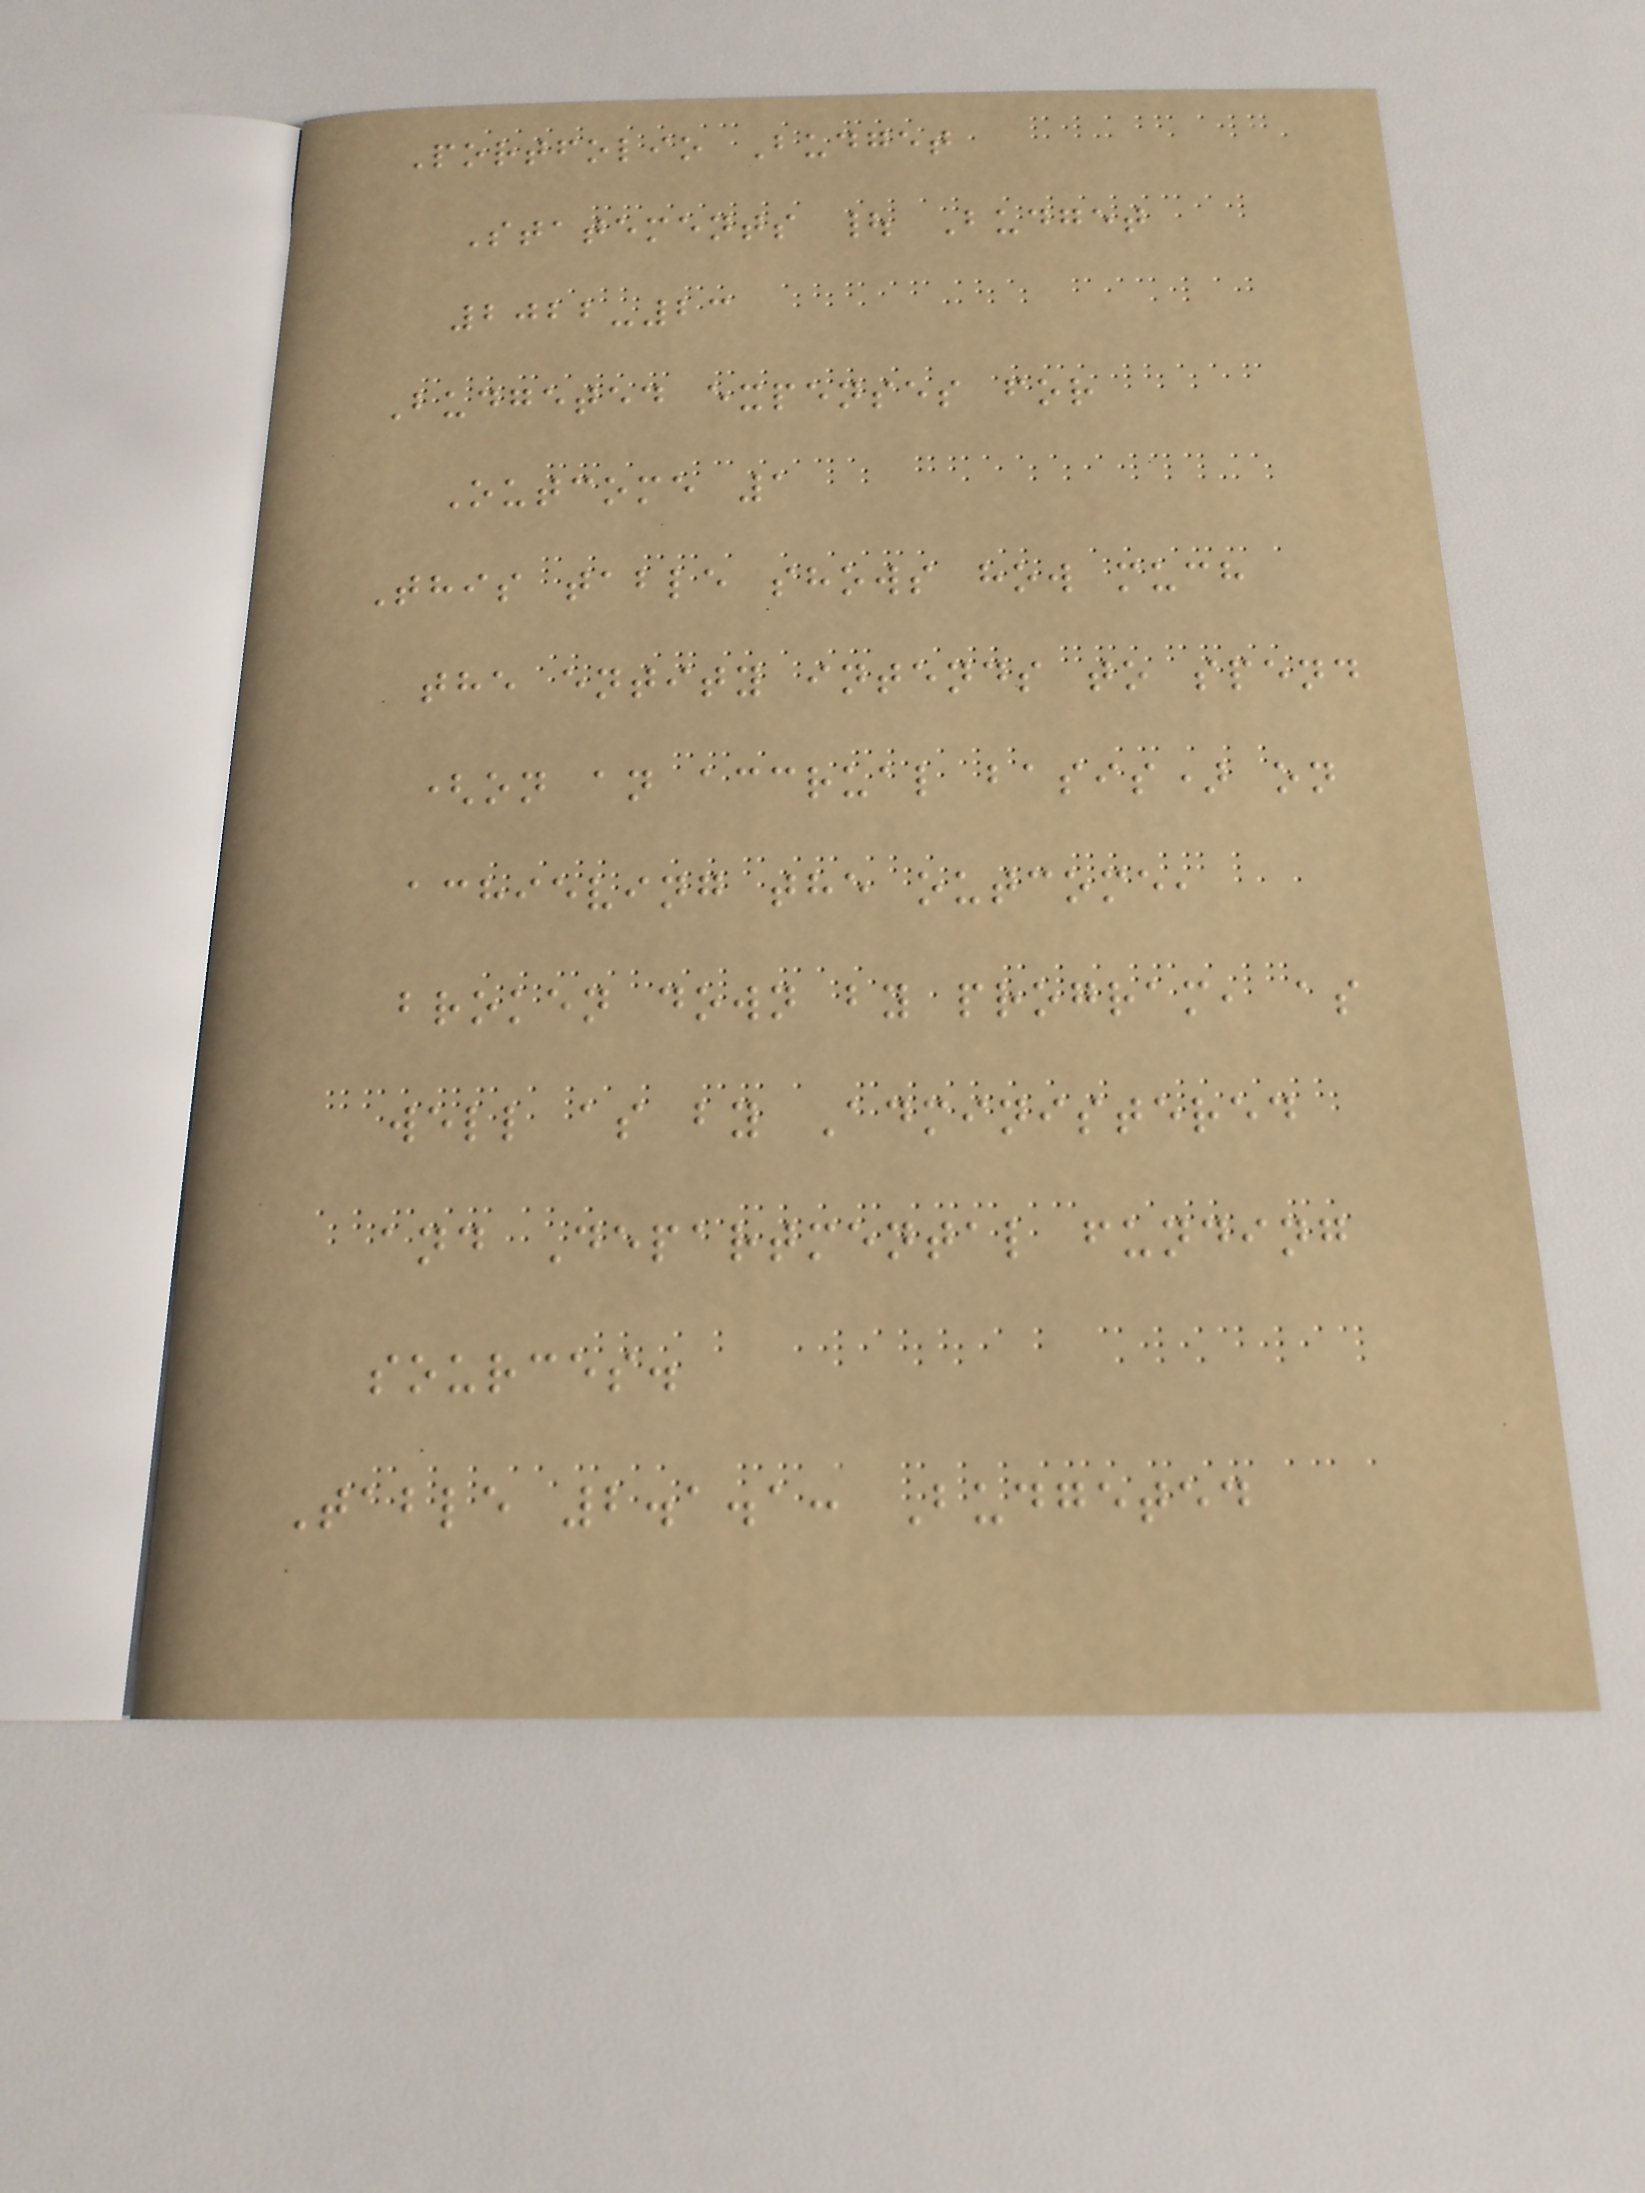Portfolio Budget
Statements | Budget
2022-23
Budgeted expenses for
Outcome 1
This table shows how much
the entity intends to spend
(on an accrual basis) on
achieving the outcome,
broken down by program, as
well as by Administered
and Departmental funding
sources.
Table 2.1.1: Budgeted
